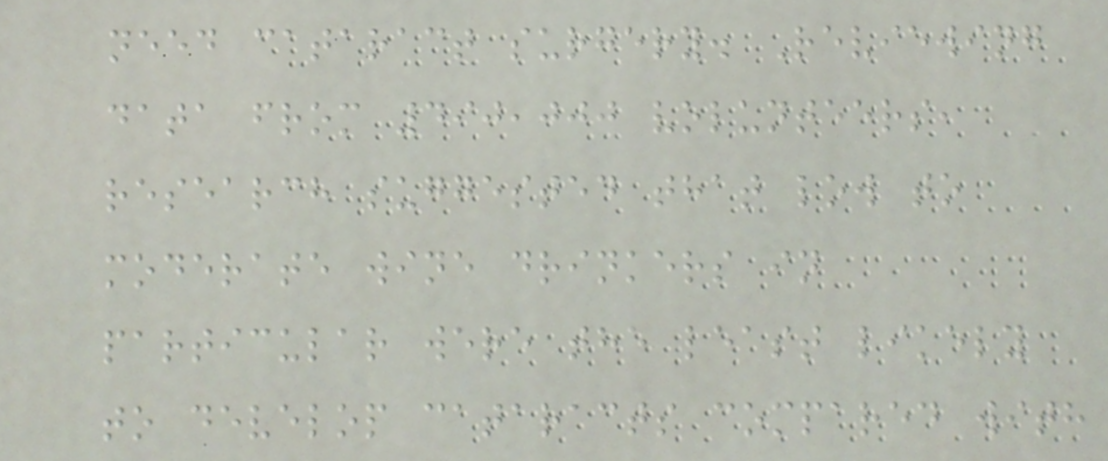need cataract surgery. Reviewing
data from 490,000 volunteers,
research suggested that low to
moderate wine drinkers in
particular were the least likely
to develop cataracts compared with
